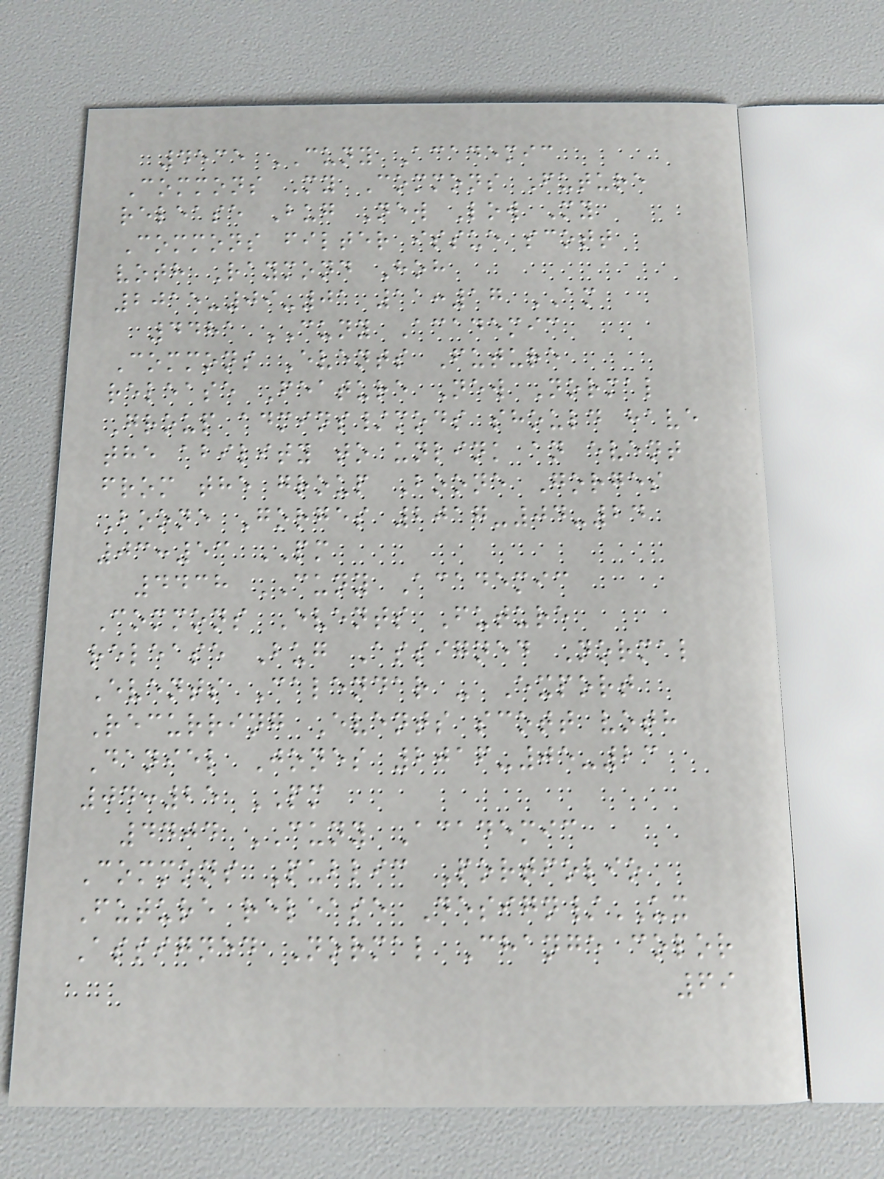4535 CUNY Academic
Commons My Commons Future
release Bug New Low My
Commons filter issue scott
voth Raymond Hoh
2015-09-01 11:17 AM
4481 CUNY Academic
Commons Events Future
release Feature New Normal
Group admins/mods should have
the ability to unlink an event
from the group Boone Gorges
Boone Gorges 2017-04-24
03:53 PM
4438 CUNY Academic
Commons Events Future
release Bug Assigned Normal
Events Calendar - Export
Recurring Events scott voth
Daniel Jones 2016-05-23
04:25 PM
4404 CUNY Academic
Commons Public Portfolio
Future release Design/UX
Assigned Normal Change color
69
